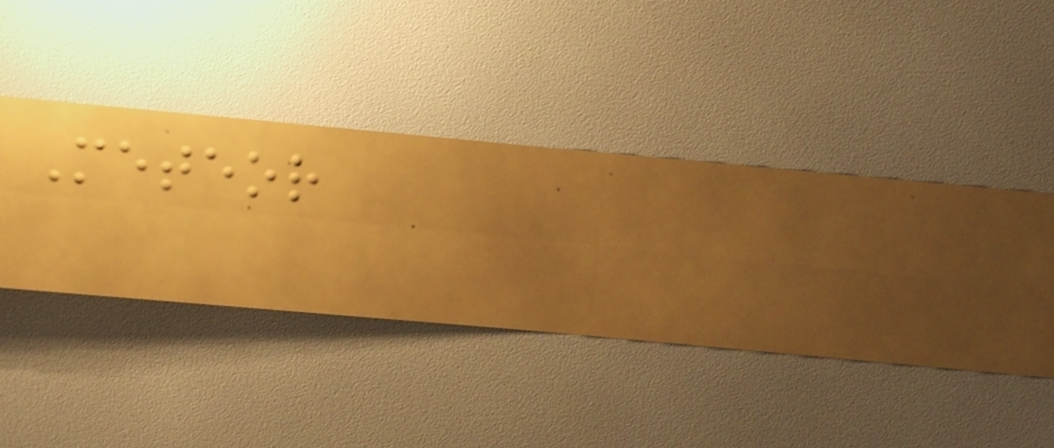Meteor
